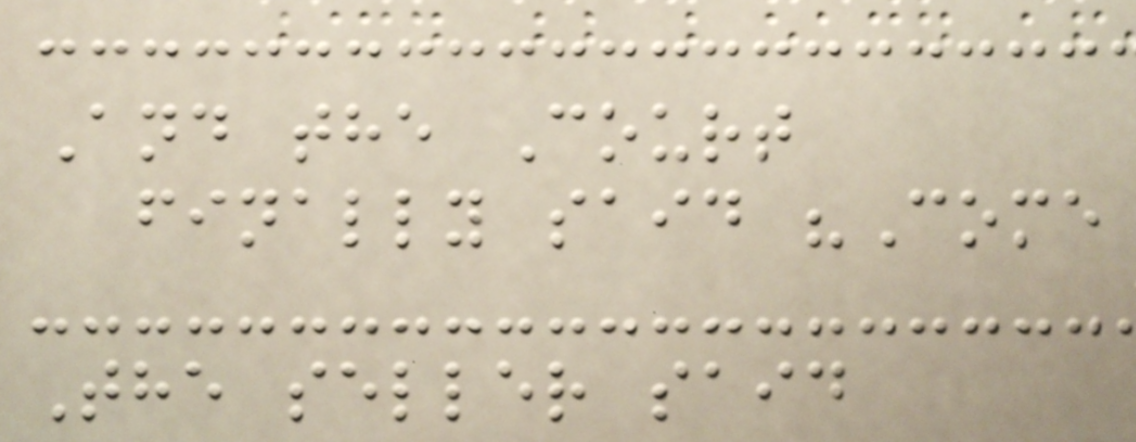And the Court
finally said "Come
The seller said
